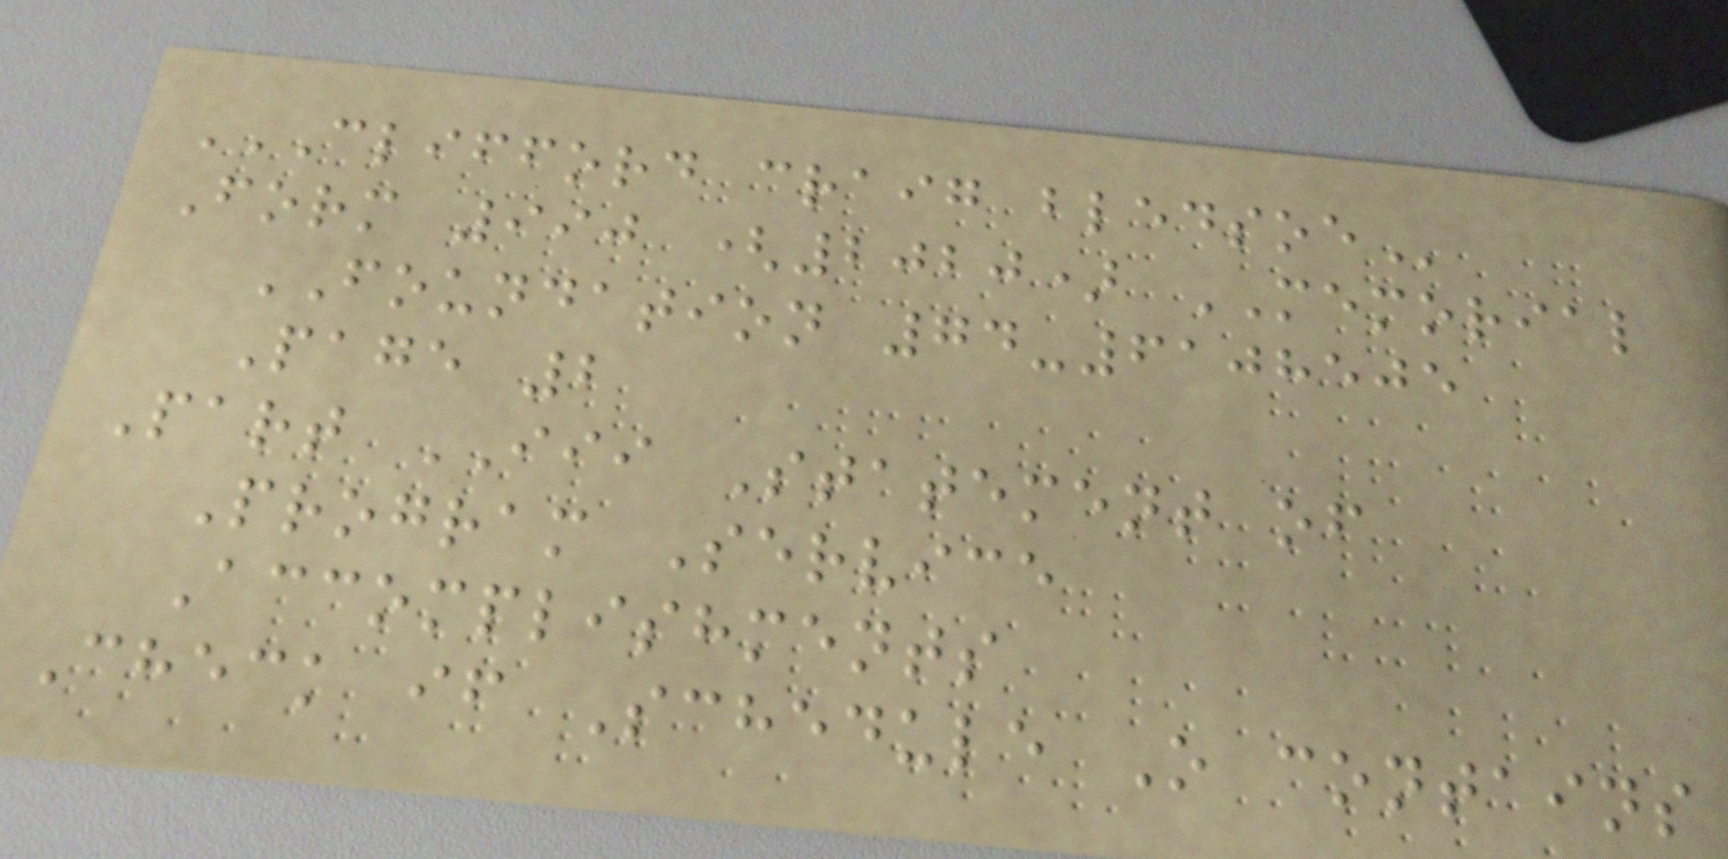CLIFFORD CRAIG BLEDSOE
Form 990 (2020) MEMORIAL
FOUNDATION 74-6108505
Page 2
Part III Statement of
Program Service
Accomplishments
Check if Schedule O contains
